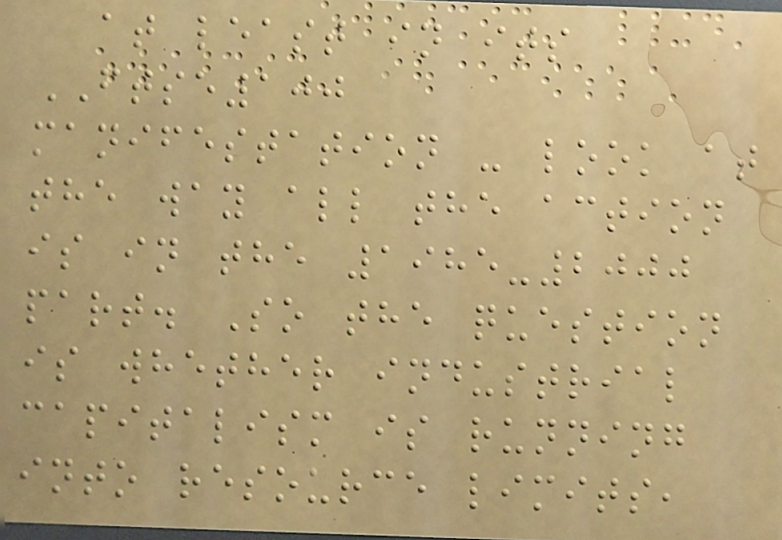at least in its
FTSE100
manifestation - look at
the way all the action
is in the 1985-2000
part. So the question
is whether industrial
capitalism is running
into resource limits,
